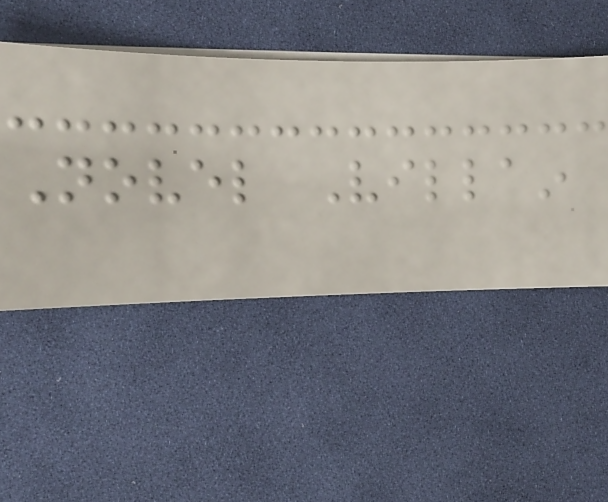Novel Villain
